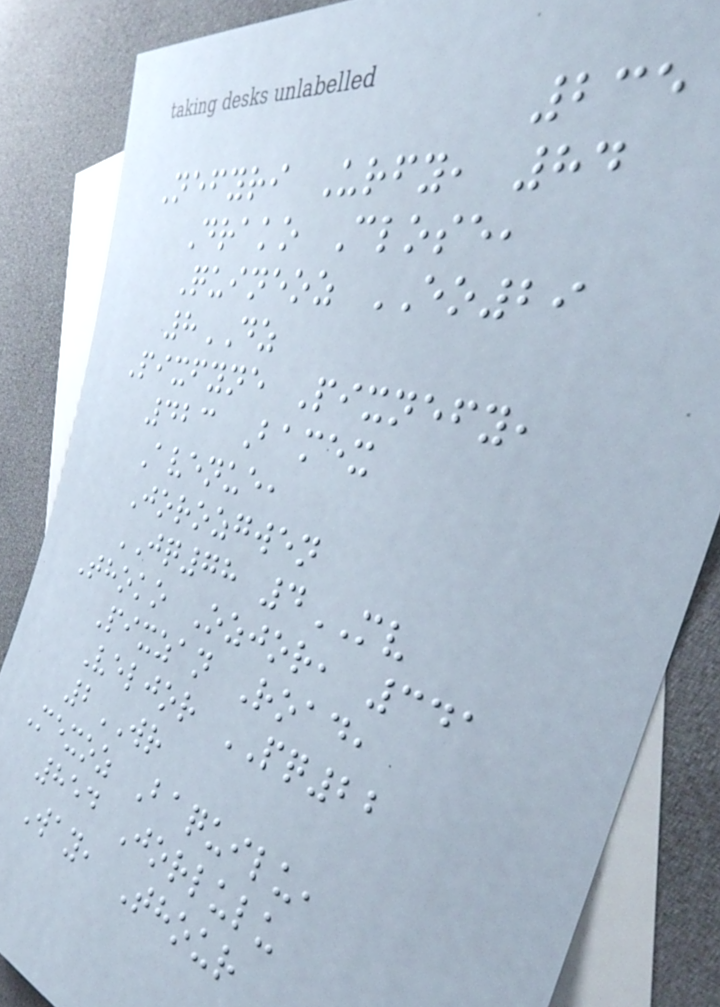235
Nefyri Urfy, 84
Drako Close,
Quineoz EO29
8DZ
Pixfyne Pixnefy,
423 Bamex
Avenue,
Jorozgwen
JQ78 4MV
Thoko Ozjor, 341
Pixzan Road,
Veljor PQ22
2WR
Mexoz Baquilu,
854 Jorlulu
Way, Thour
